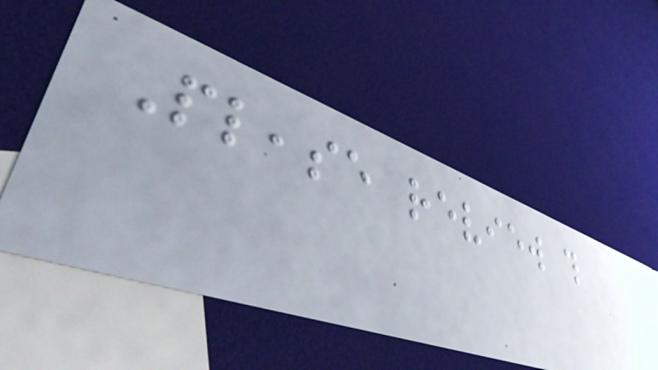Please review this
